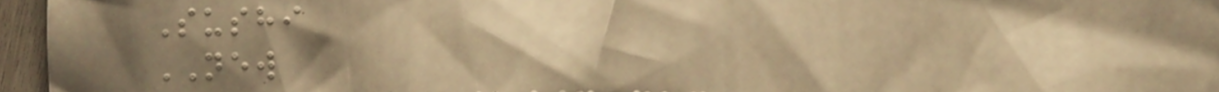Sushi
NEW
